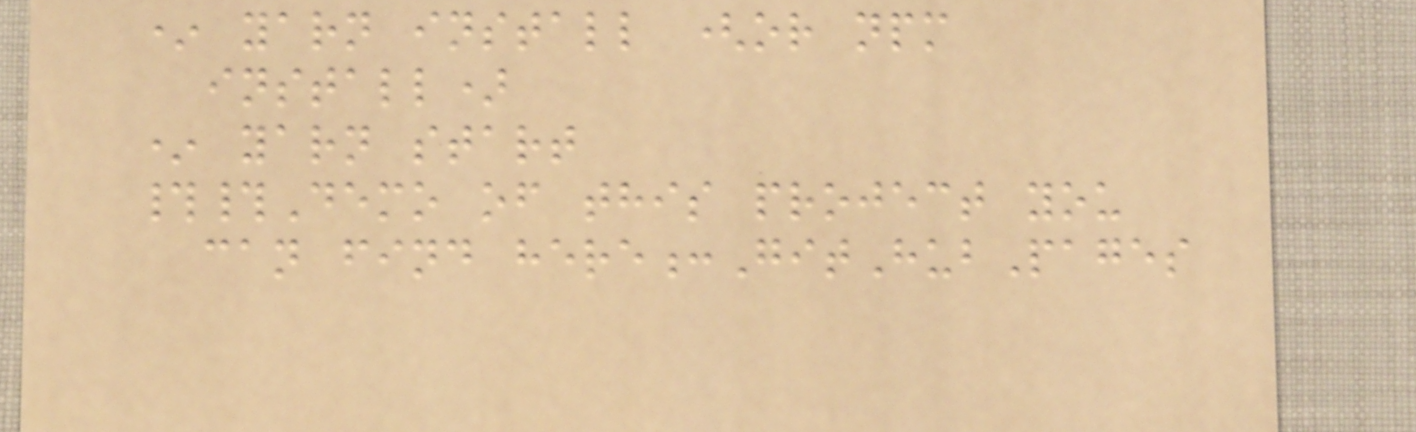* yarn install (or npm
install)
* yarn start
##Demo of this project you
can find here:GitHubPages
